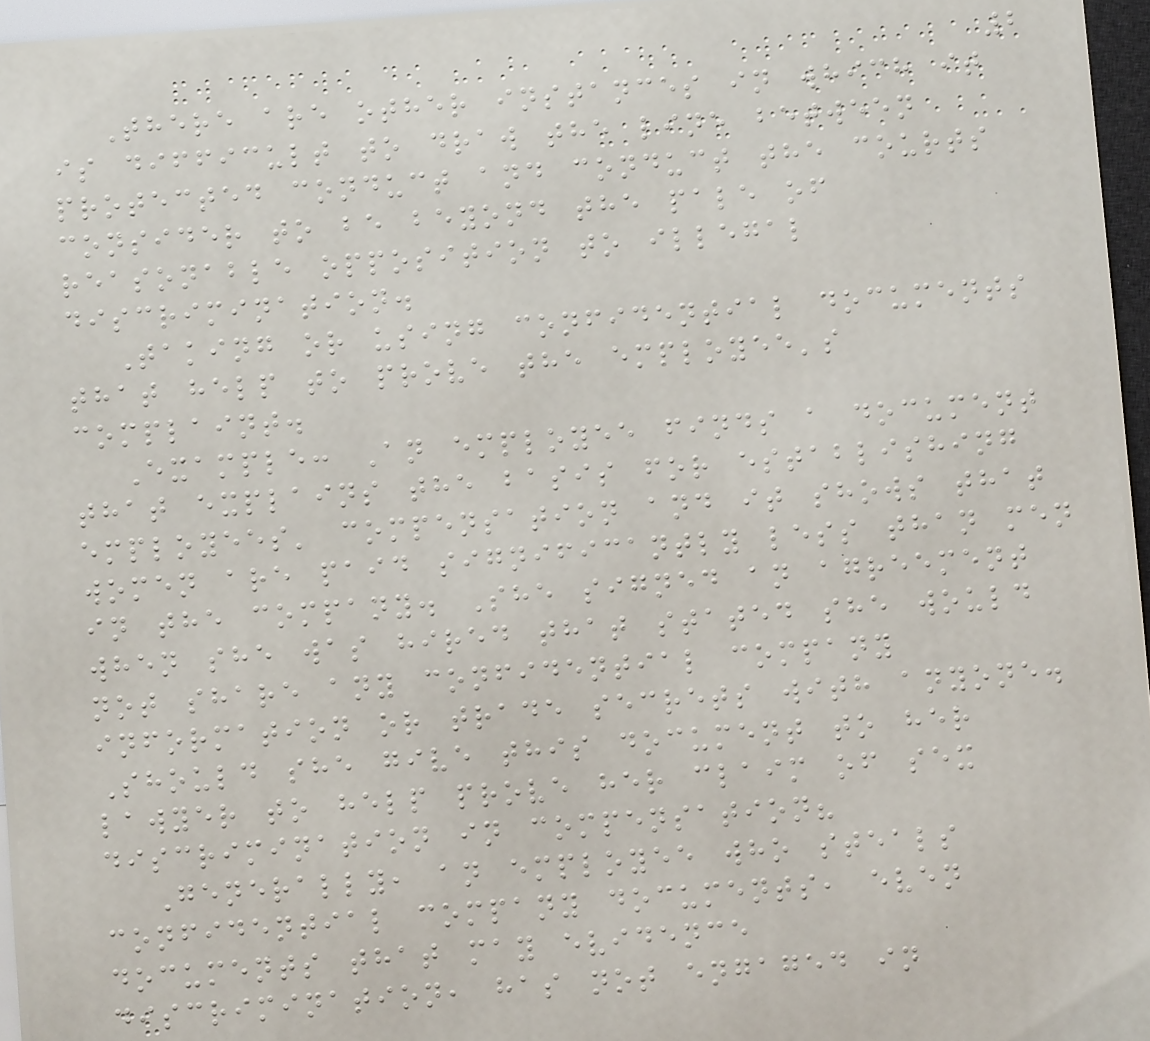2
There are other instances in which it
is difficult to draw the line between
protected conduct and conduct the courts
consider to be beyond the pale of
reasonable opposition to illegal
discrimination.
Taking or using confidential documents
that help to prove the employee's
complaint.
Example: An employee finds a document
that explains the basis for establishing
employees' compensation and it shows that
women are paid significantly less than men
in the company. She signed an agreement
when she was hired that stated she would
not share any confidential company
information or trade secrets with anyone.
Should she give this document to her
lawyer to help prove her claim of sex
discrimination in compensation?
Generally, an employee who steals
confidential company documents, even
documents that may evidence
discrimination, has not engaged in
